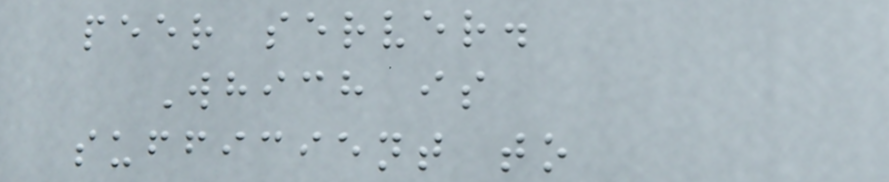peer server.
Which is
sufficient to
